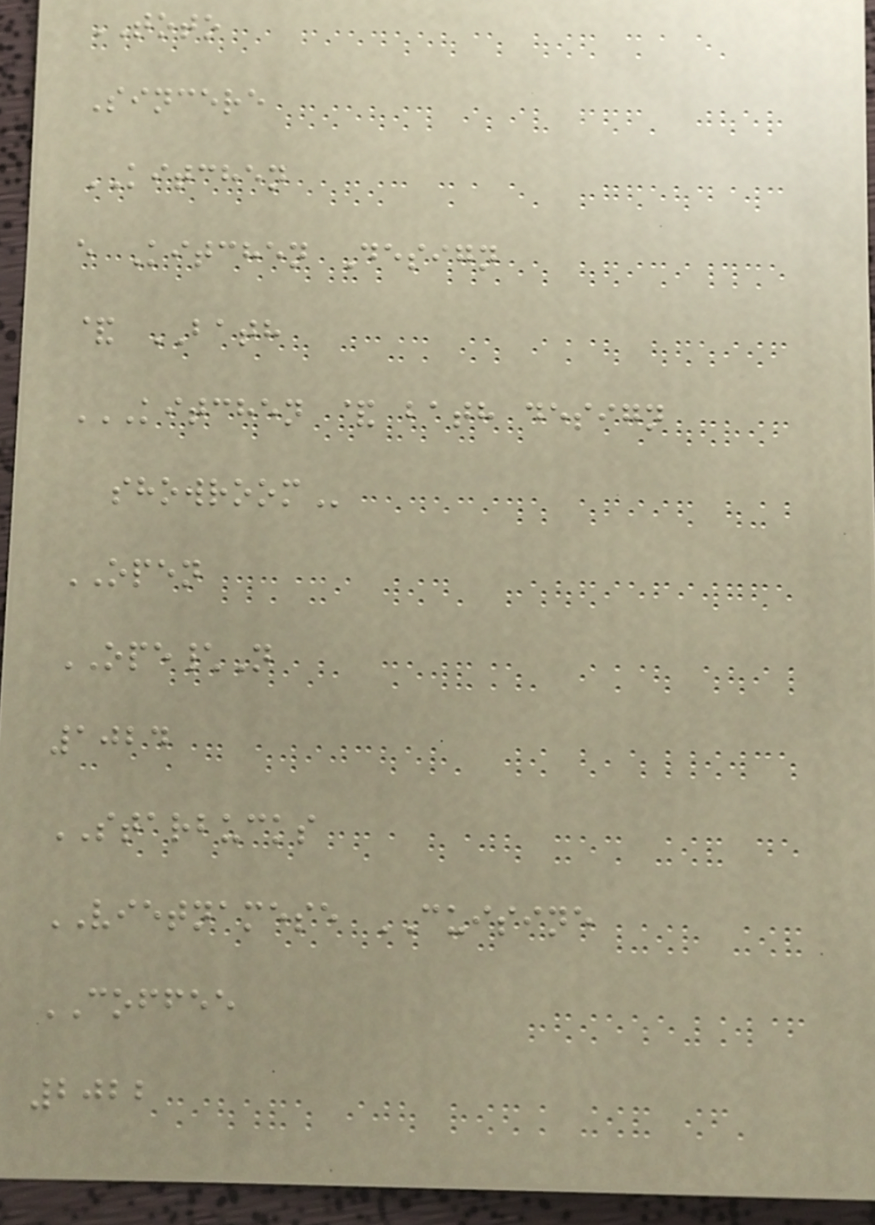TOTO
Sincere
KITCHEN
e Kitchen Design
& BATH
KITCHEN & BATH DESIGN
SHOWROOM
OPEN
OPE\N
1024
STARBUCKS
VIETNAMESE CUISINE
COFFEE
2022
